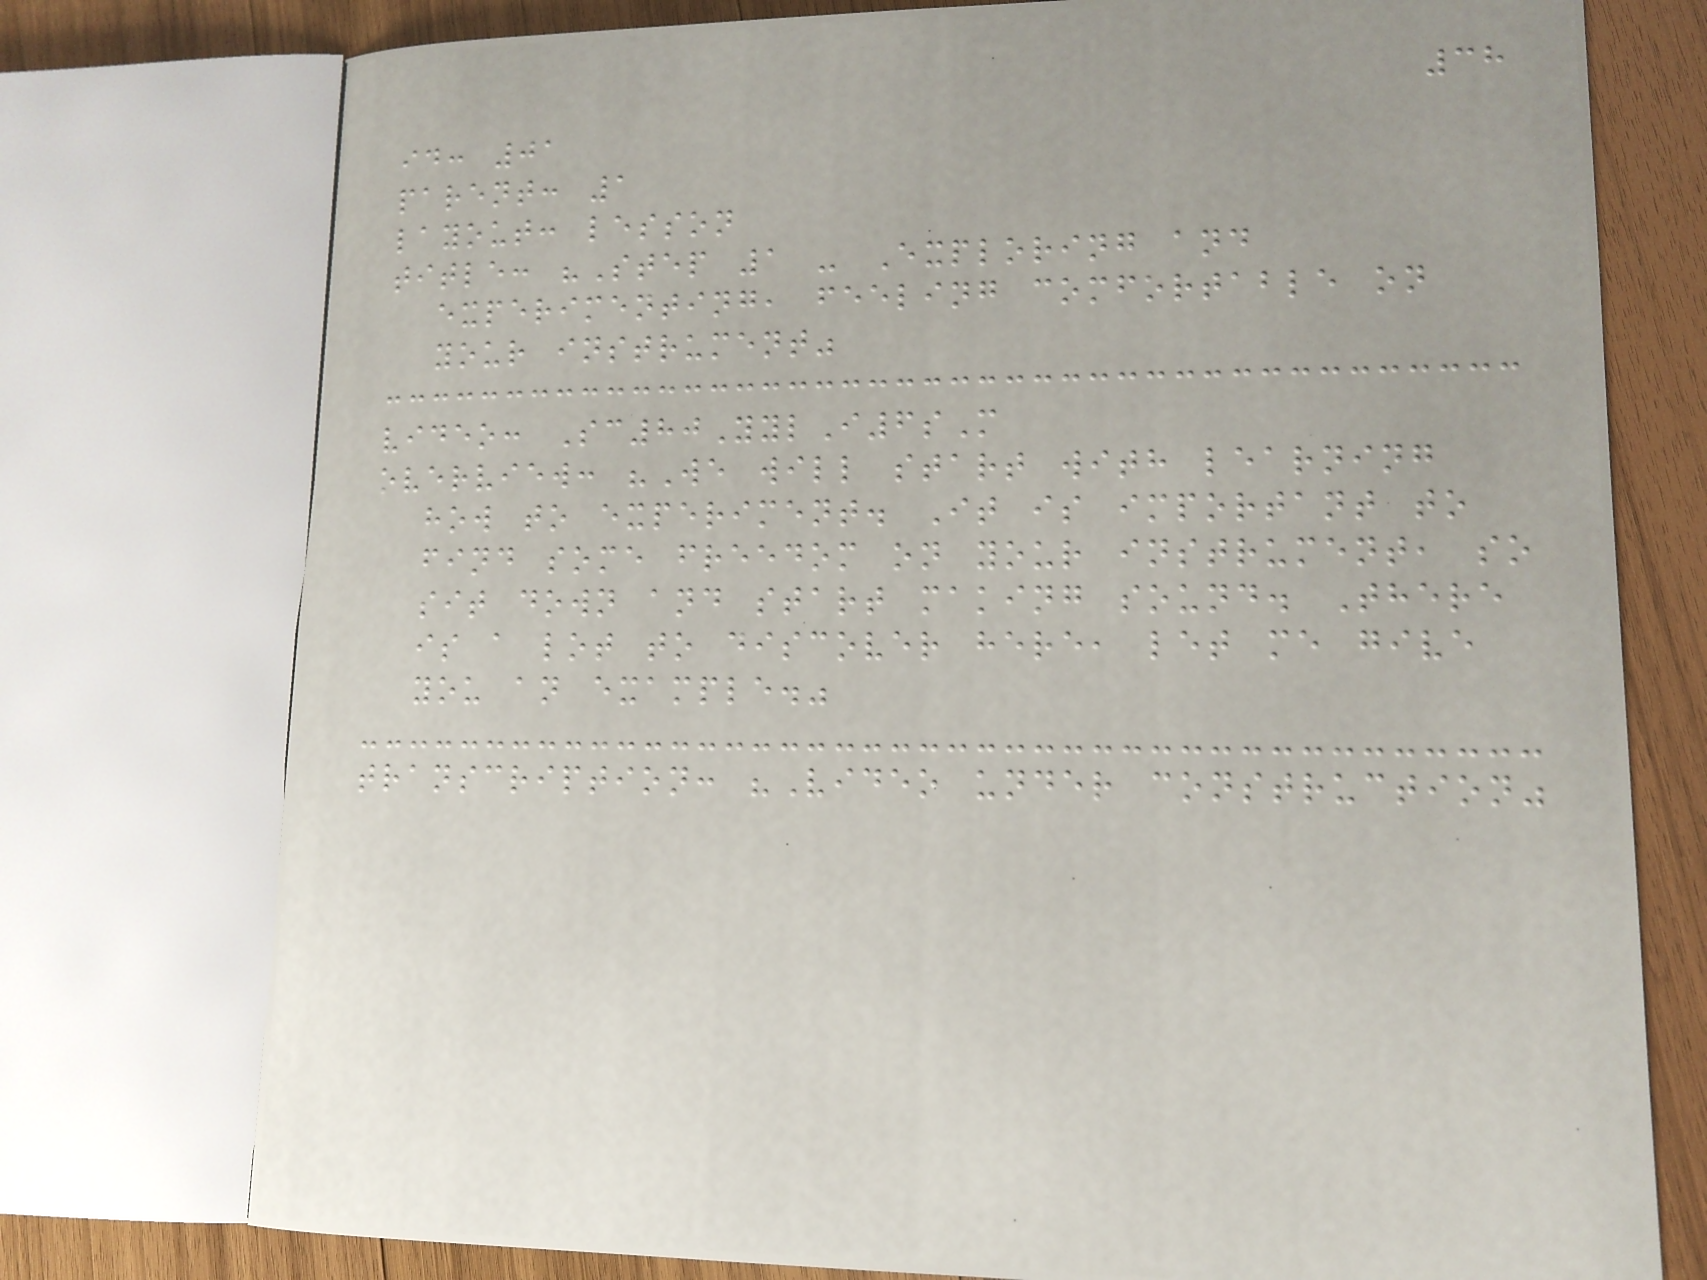38
id: 01
parent: 1
layout: lesson
title: "Step 1 - Exploring and
experimenting, feeling comfortable on
your instrument"
video: Sc80YylI6sM
overview: "We will start with learning
how to experiment. It is important to
find some freedom on your instrument, so
sit down and start making sound. There
is a lot to discover here, let me give
you an example."
transcription: "Video under construction"
